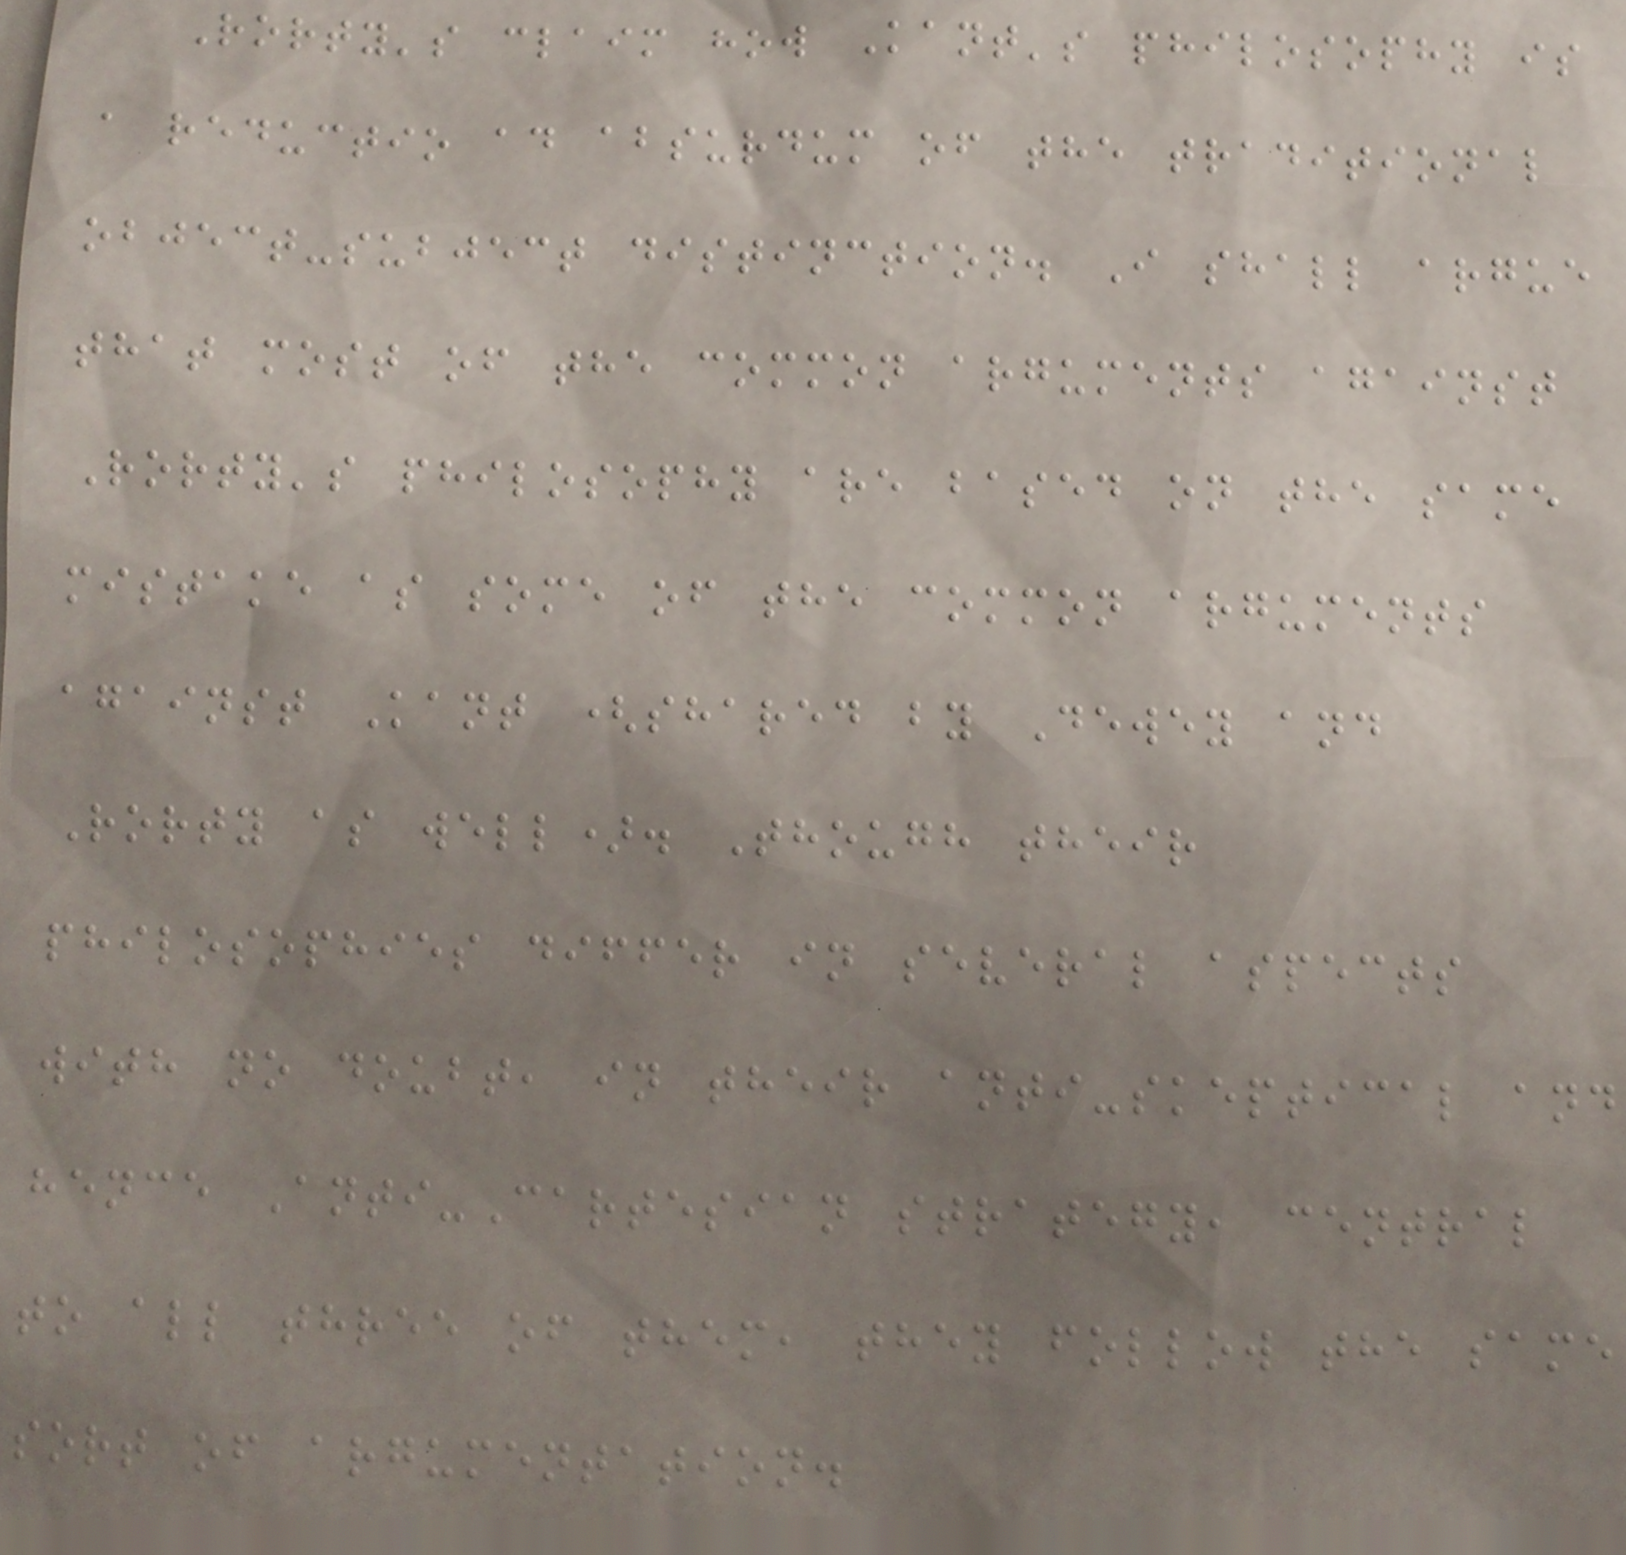Rorty's claim how Kant's philosophy is
a reductio ad absurdum of the traditional
object-subject distinction. I shall argue
that most of the common arguments against
Rorty's philosophy are based on the same
mistake as some of the common arguments
against Kant (shared by Dewey and
Rorty as well). Though their
philosophies differ in several aspects
with no doubt, in their anti-skeptical and
hence Anti-Cartesian strategy, central
to all three of them, they follow the same
sort of argumentation.
